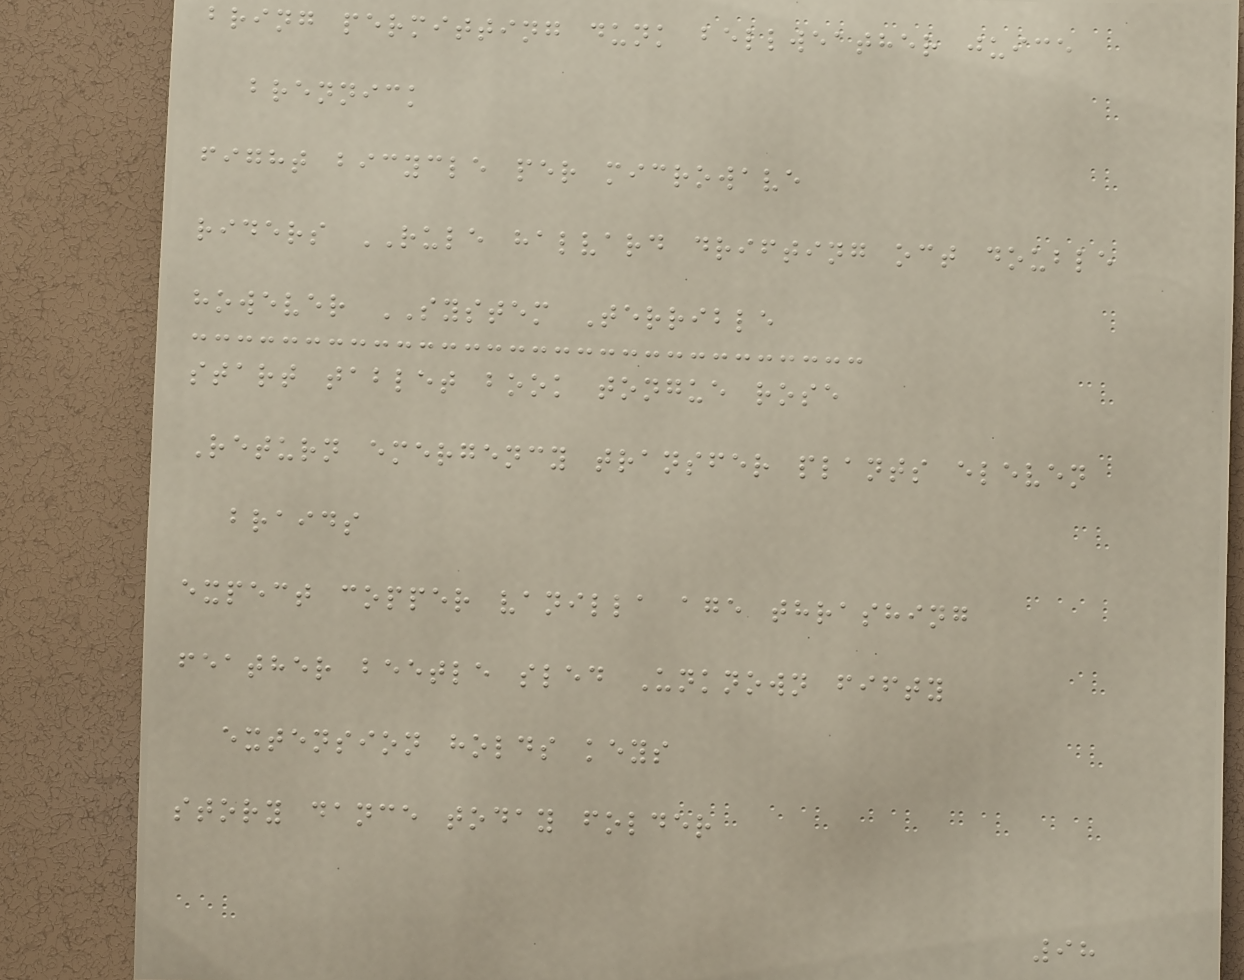bring permitting dunk bellweather juice
brennick
fight bicycle per microwave
riders RULE halvard drifting oct double
however SYSTEM Terrible
start tablet book tongue rose
Return emergency transfer plants eleven
braids
expect copper vanilla age thrashing
feather beetle sled Unknown fifty
extension holds keys
story dance today folder
98
